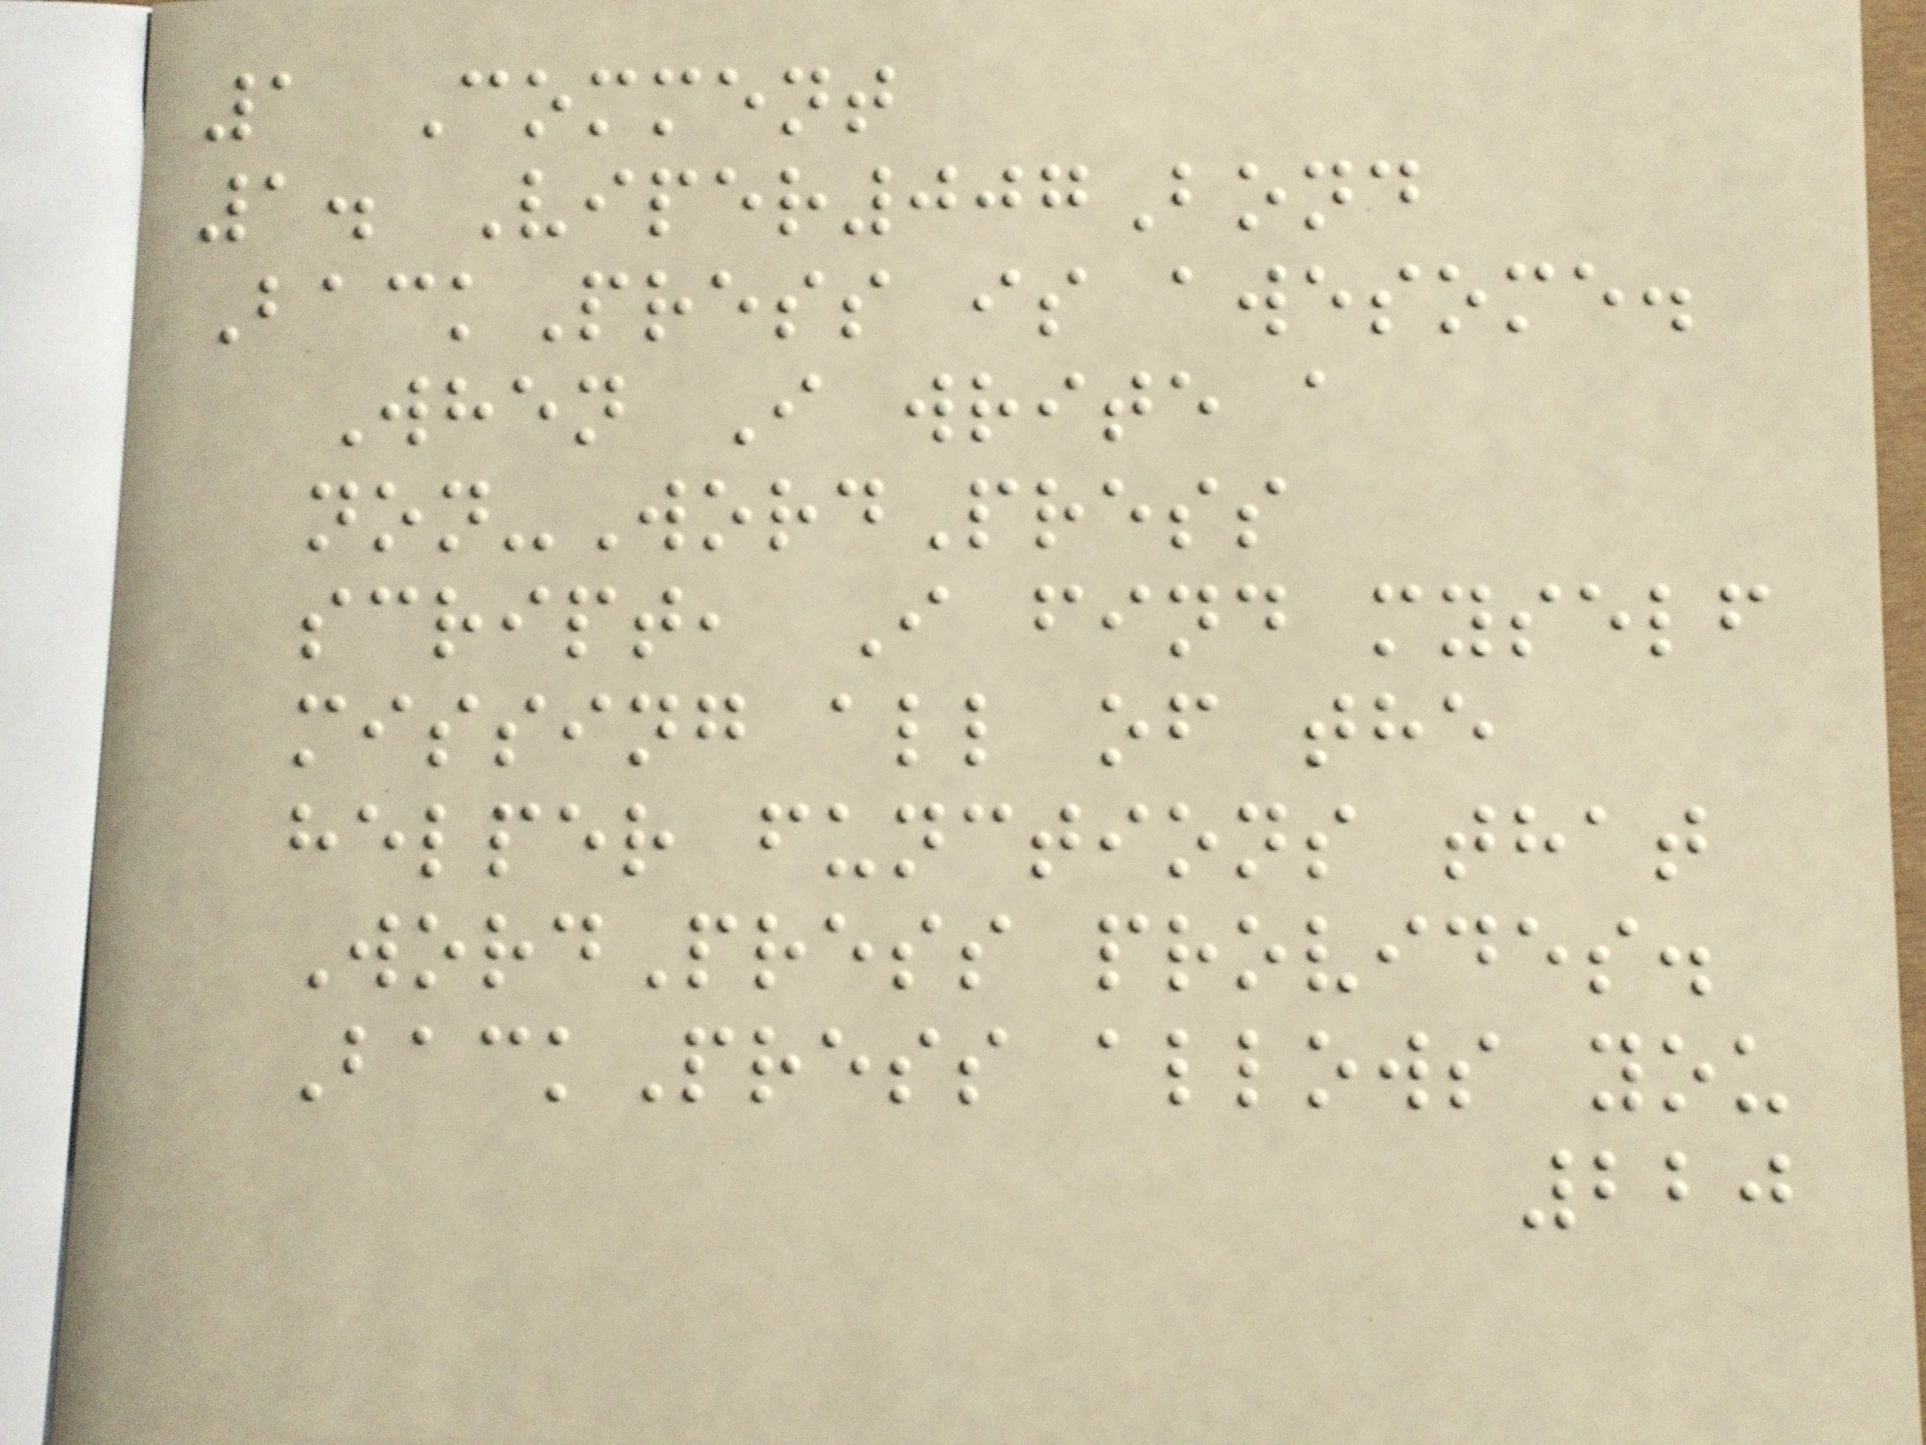1 Comment
1. Viper007Bond
BackPress is awesome.
When I write a
non-WordPress
script, I find myself
missing all of the
helper functions that
WordPress provides.
BackPress allows you
220
